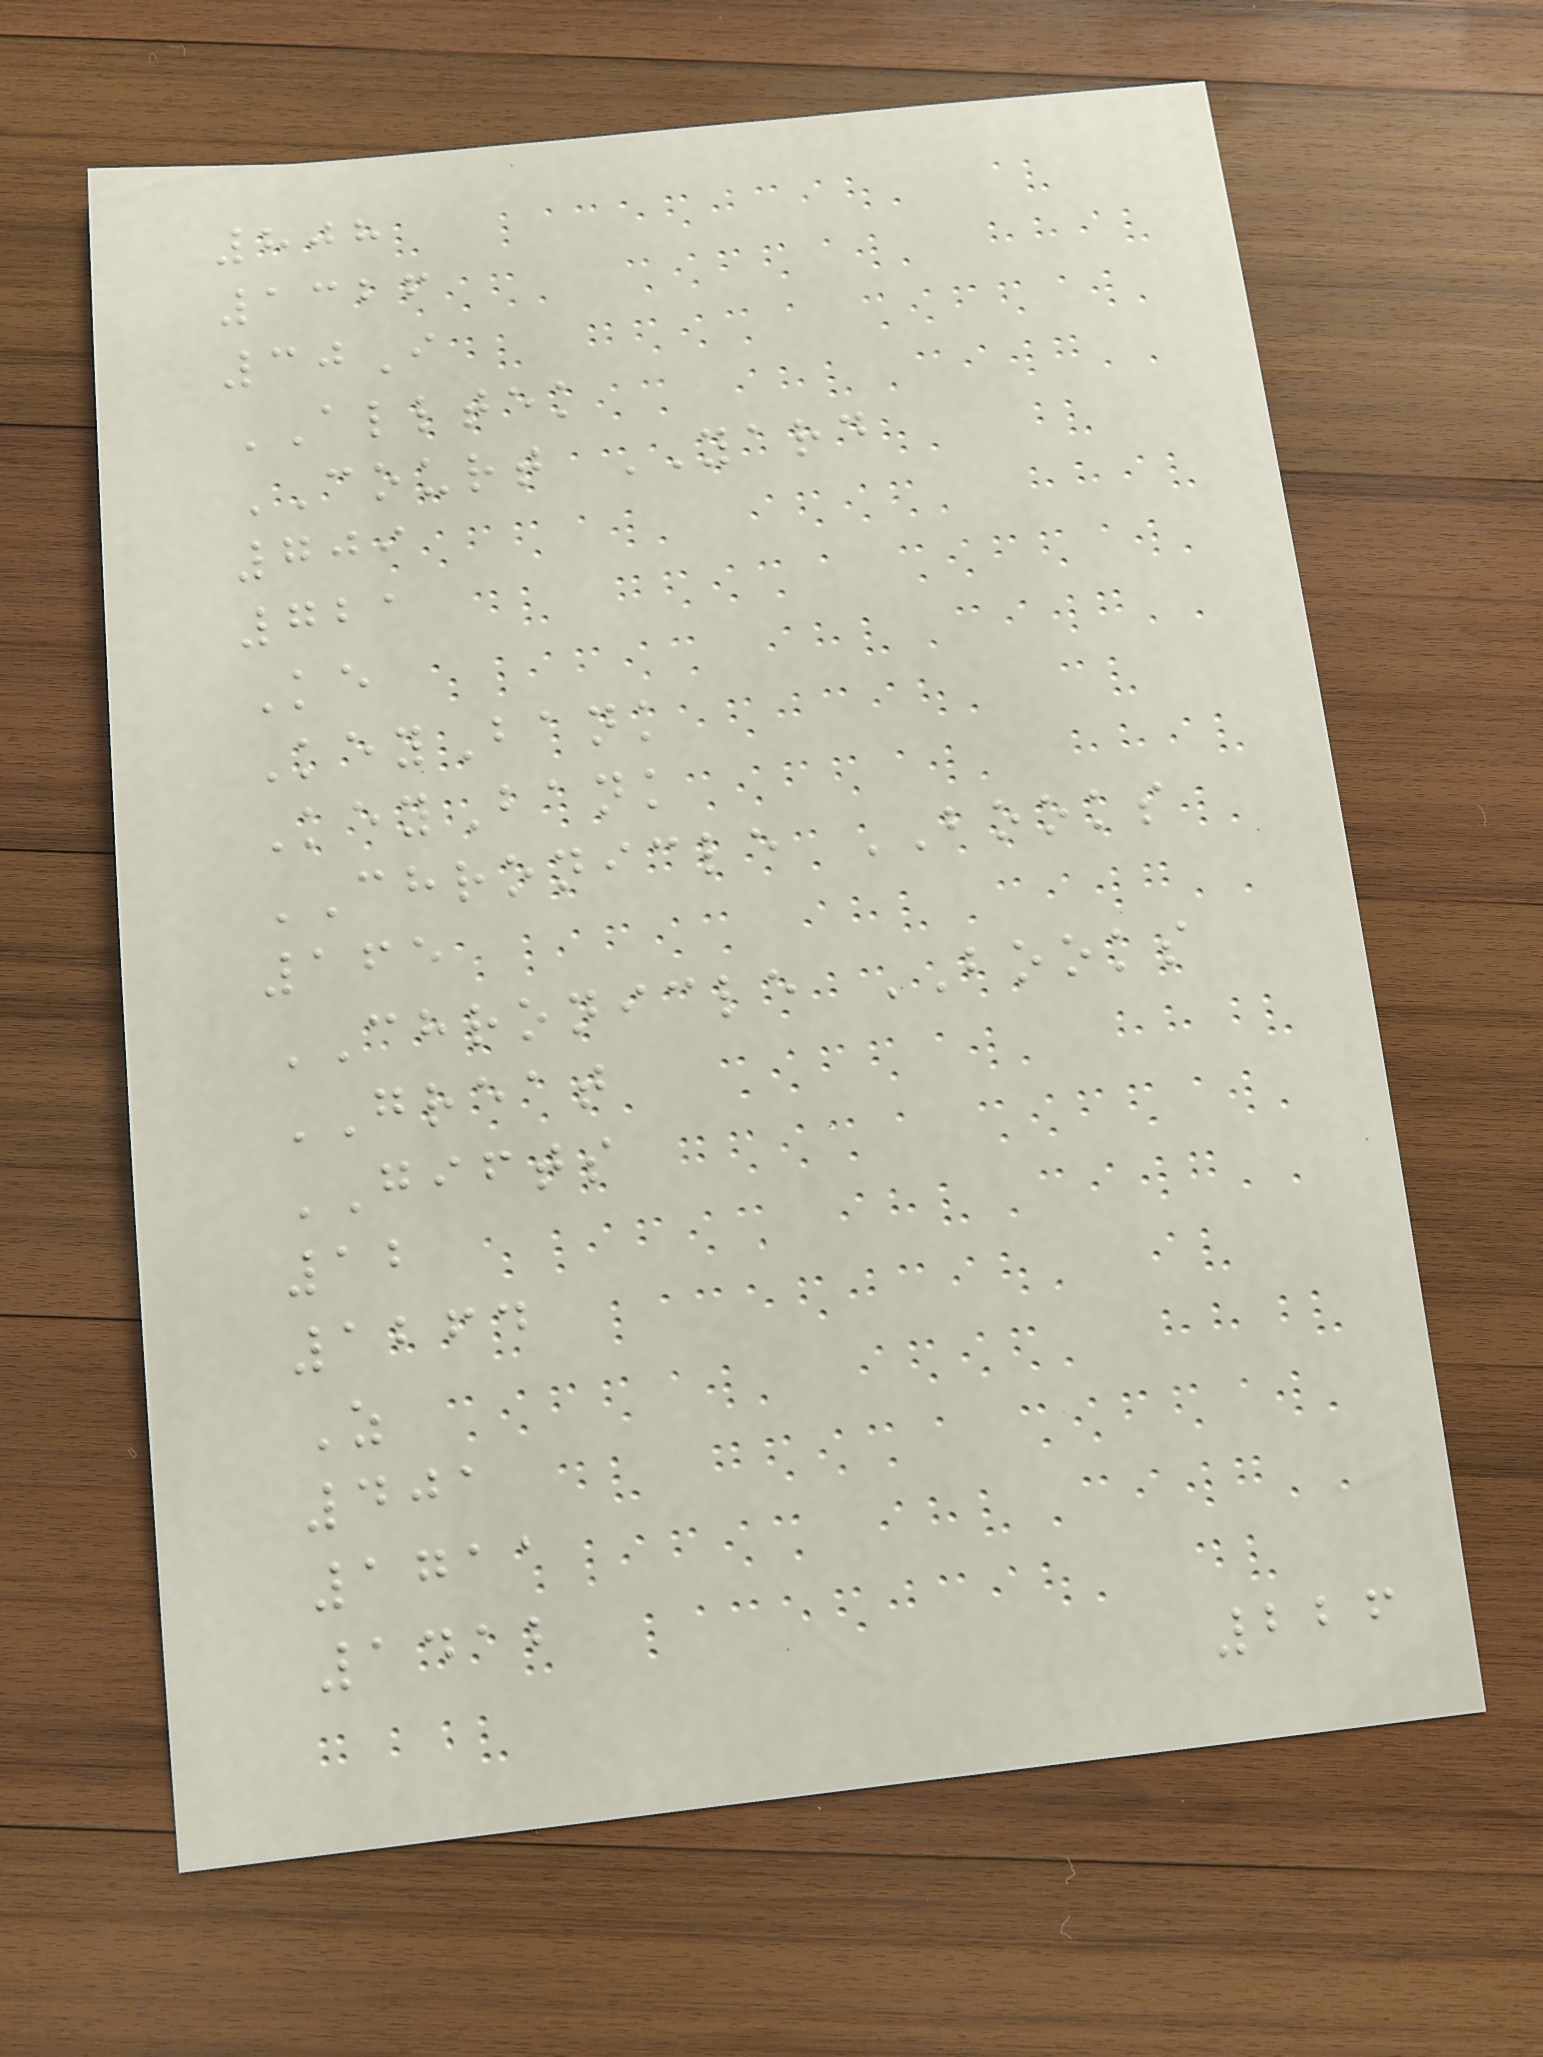808
1326
30I
ALLTEK
COURT YARD
709
721
Ke
KeyBank
KeyBank
CHRONICLE BOOKS
165
CHRONICLE BOOKS
GREAT
GIFTS
12
1264
Z
401
1711
1412
226
